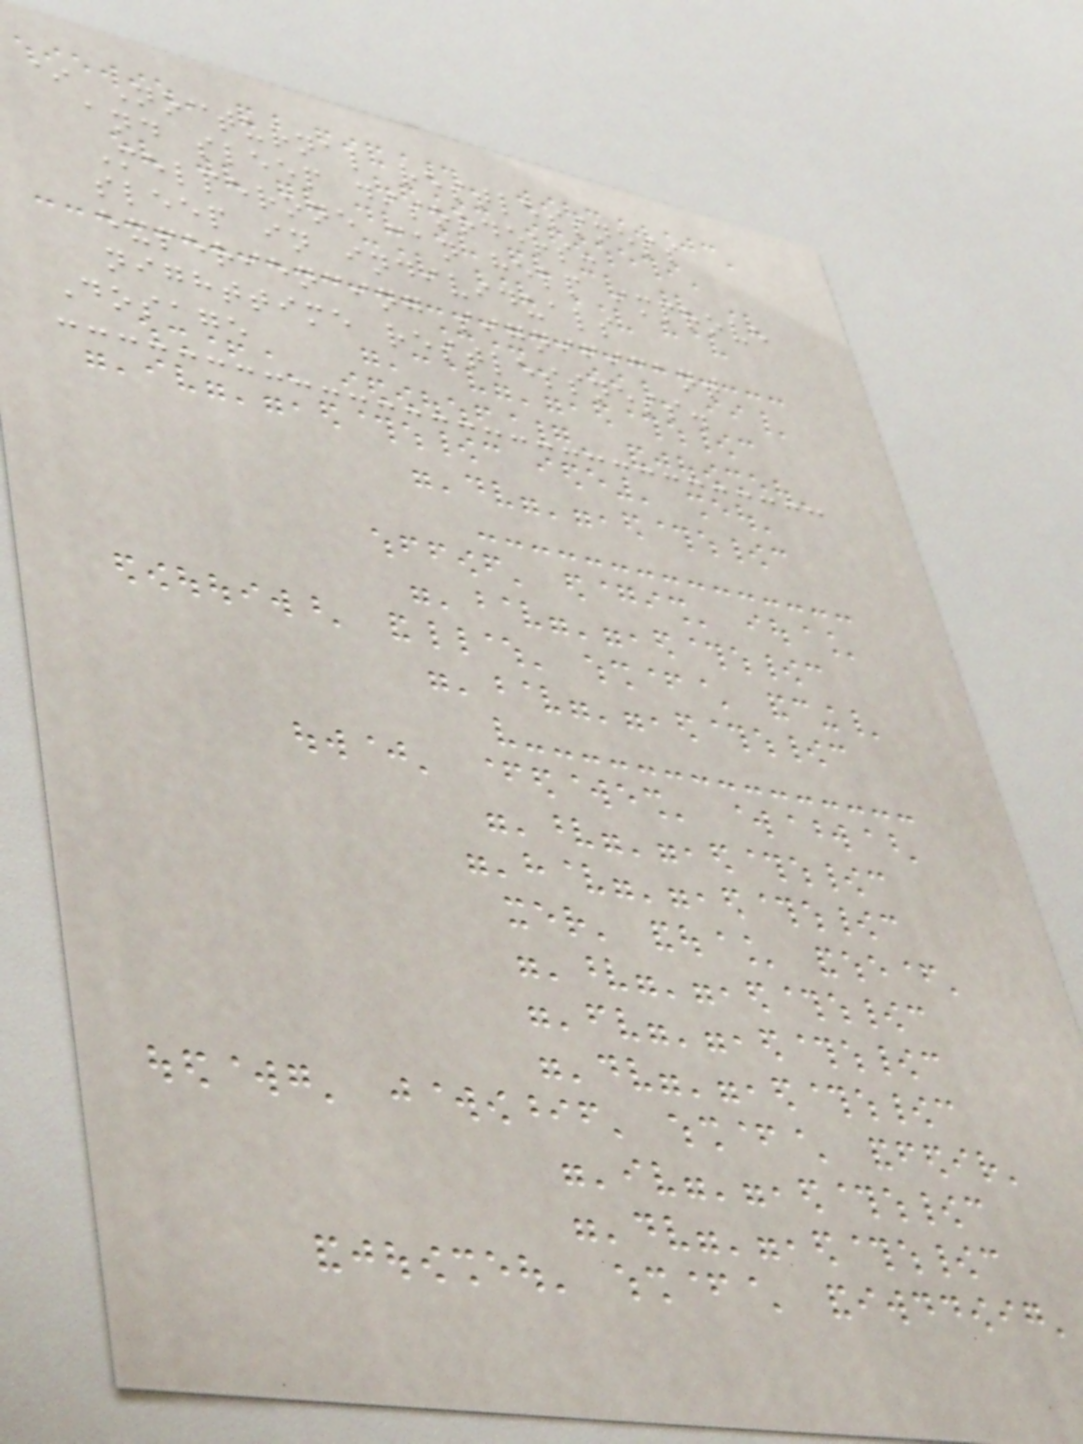* Nocturnal restlessness
and sleep disorders:
Melperone can help improve
sleep in individuals
experiencing significant
nighttime restlessness.
Dosage
